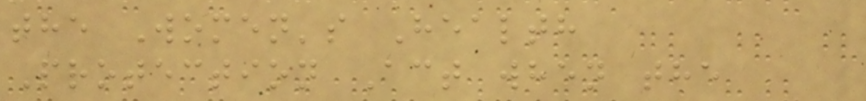the Women's Health
Protection Act when the
